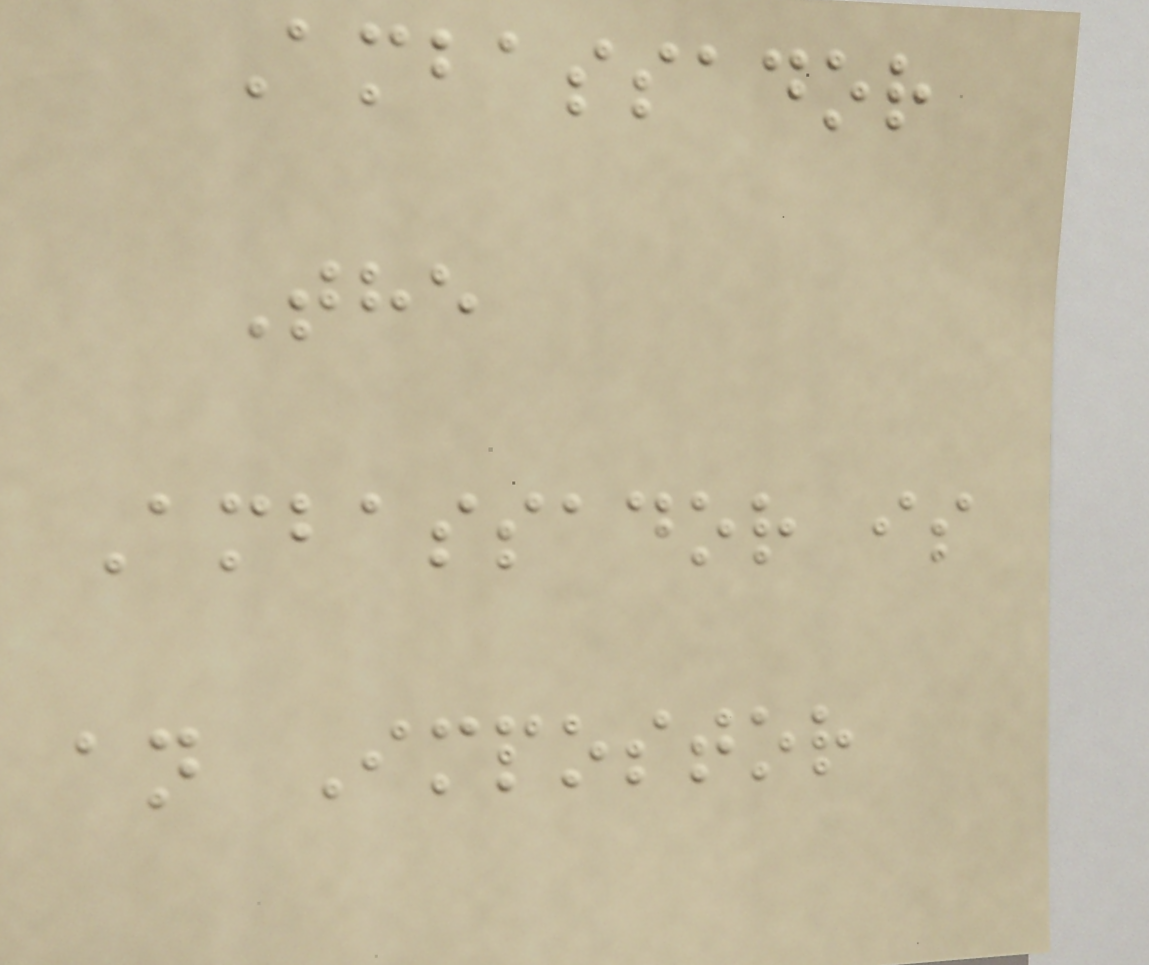Ambassador
The
Ambassador is
an Impostor
